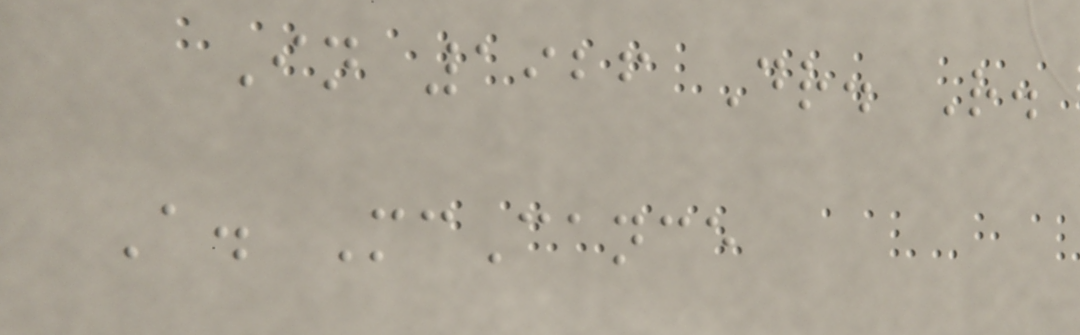In 1926 Dr. R.
A. McCance
